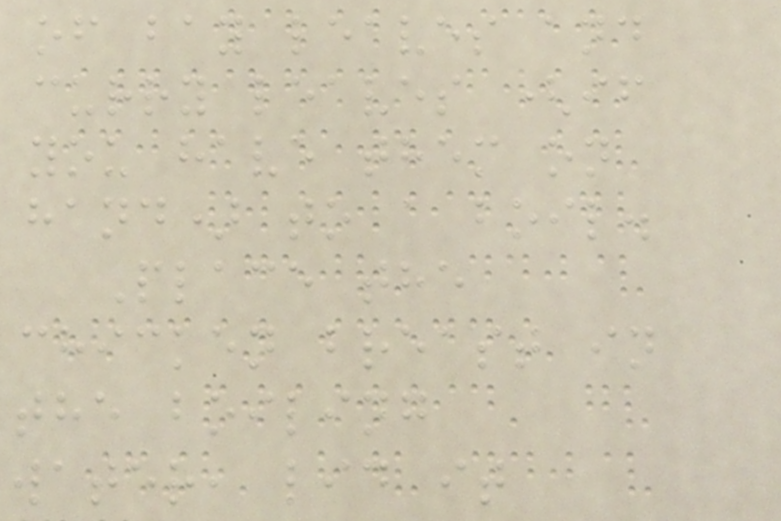of bay leaves and
curry leaves (if
you have them on
hand) to a boil.
Place the
chicken breast in
the boiling
water, lid it
